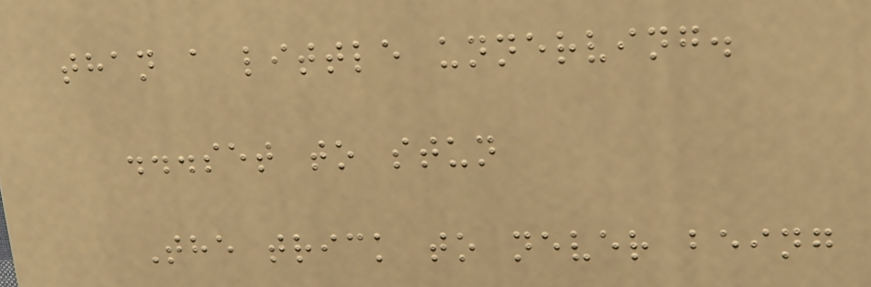than a little unnerving.
...set to stun
The trick to never being
